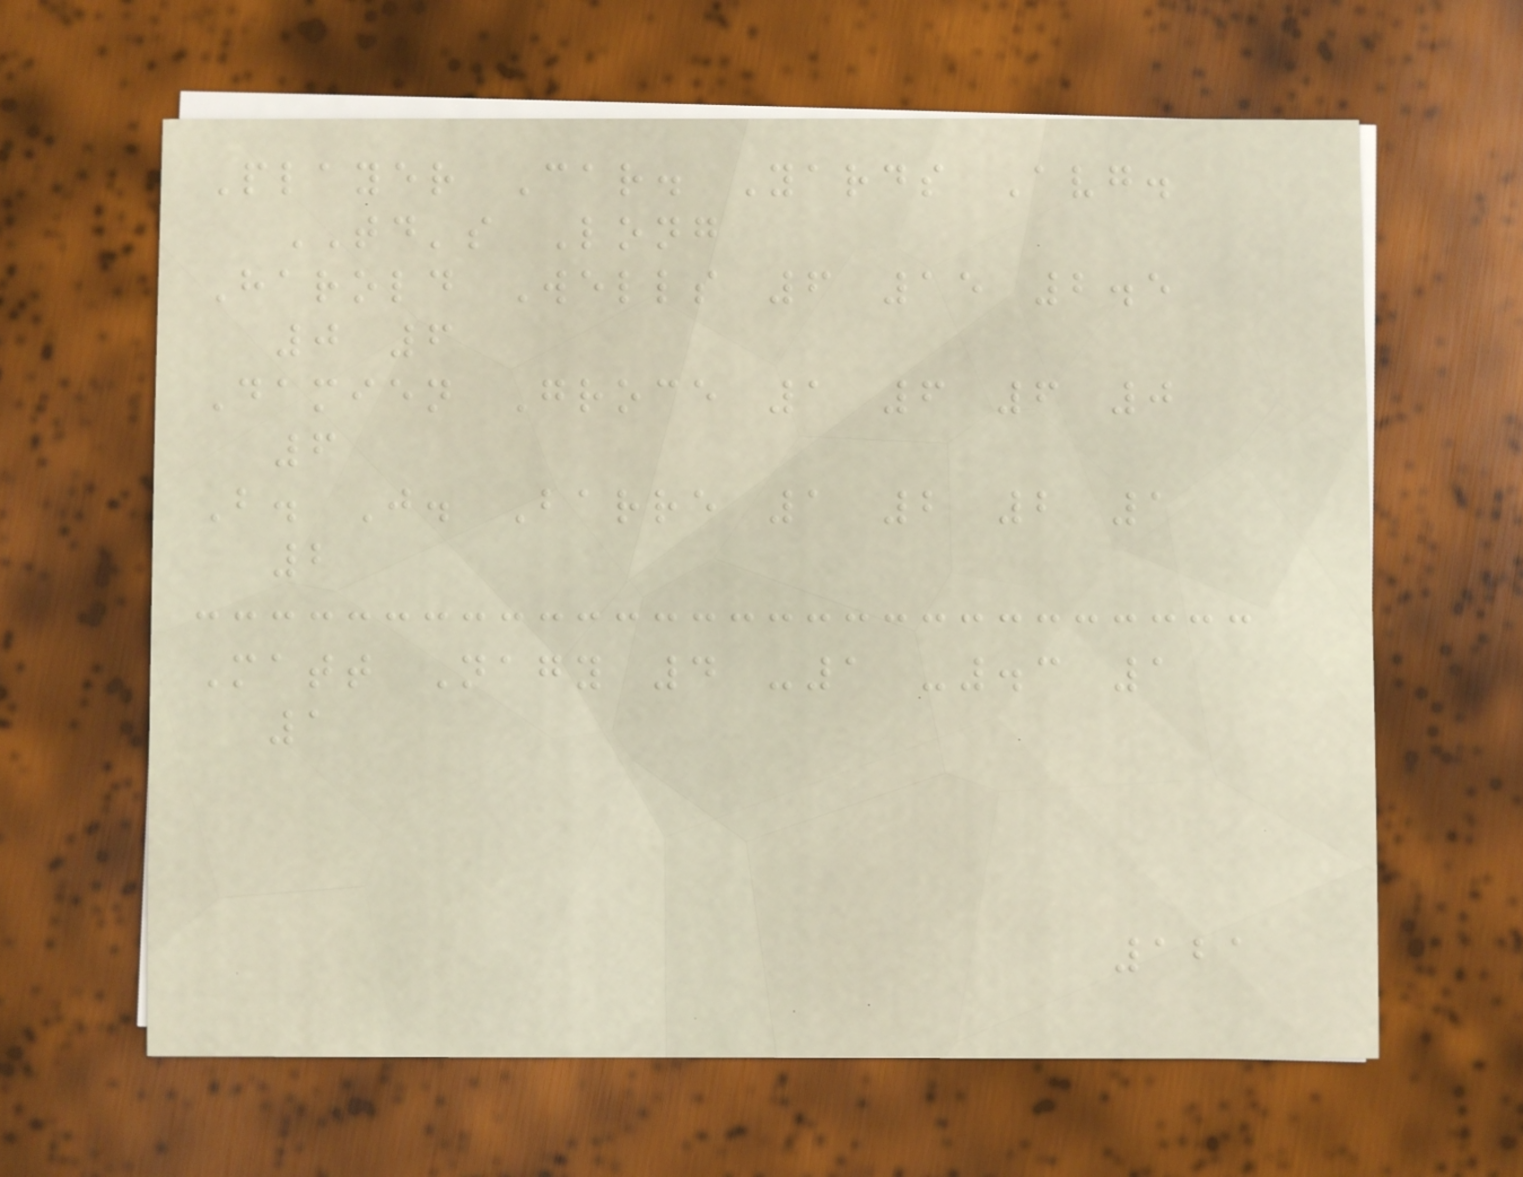Player Car. Yards Avg.
TD's Long
Harold Wells 6 15 2.5
0 6
Damien Groce 1 6 6 0
6
B. J. Barre 1 2 2 1
2
Matt Nagy 4 -1 -.3 1
1
121
